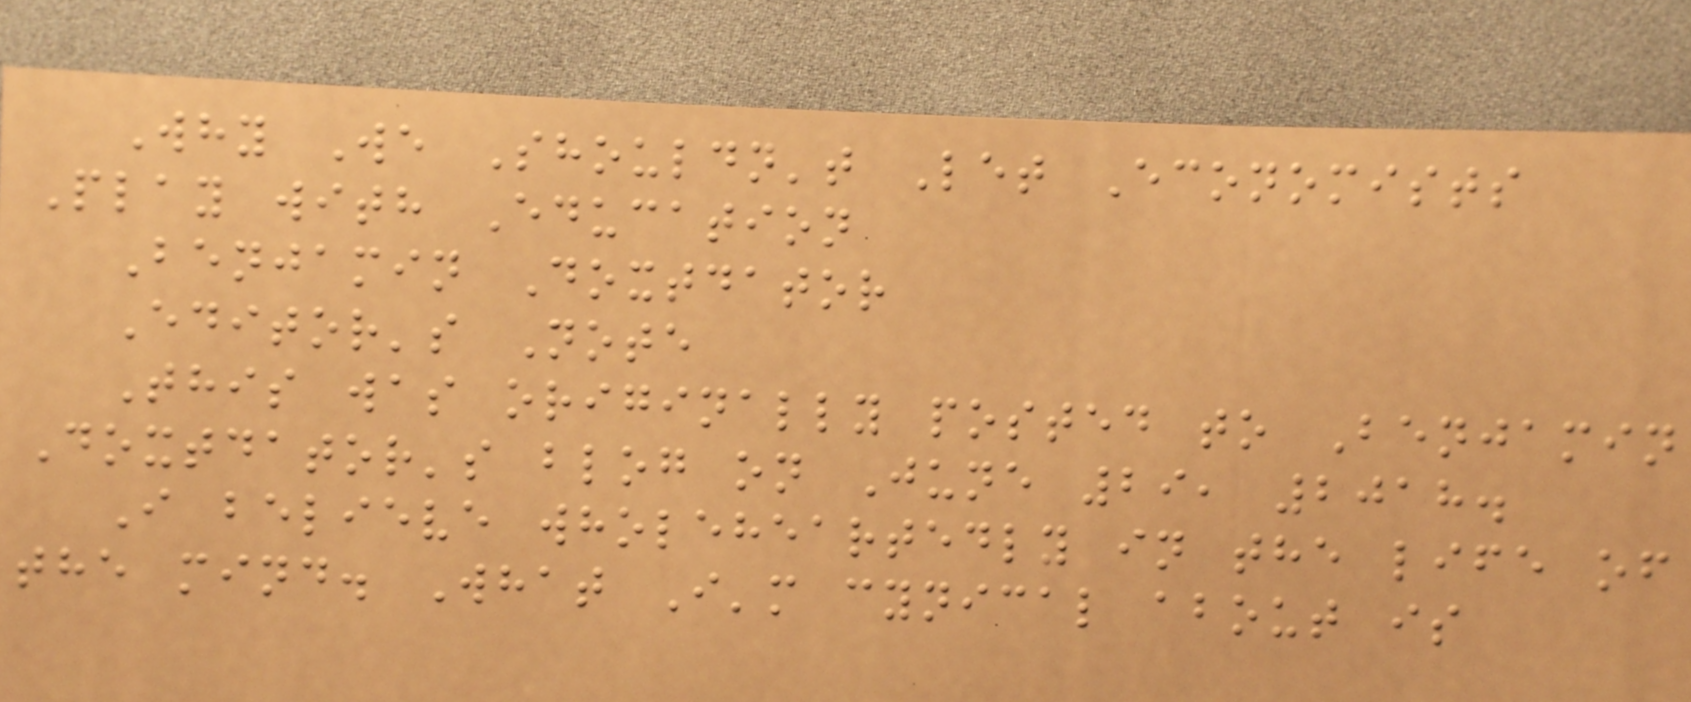Why We Shouldn't Let Economists
Play with Education
Benjamin Doxtdator
Editor's Note
This was originally posted to Benjamin
Doxtdator's blog on June 29, 2018.
I believe wholeheartedly in the life of
the mind. What I'm cynical about is
